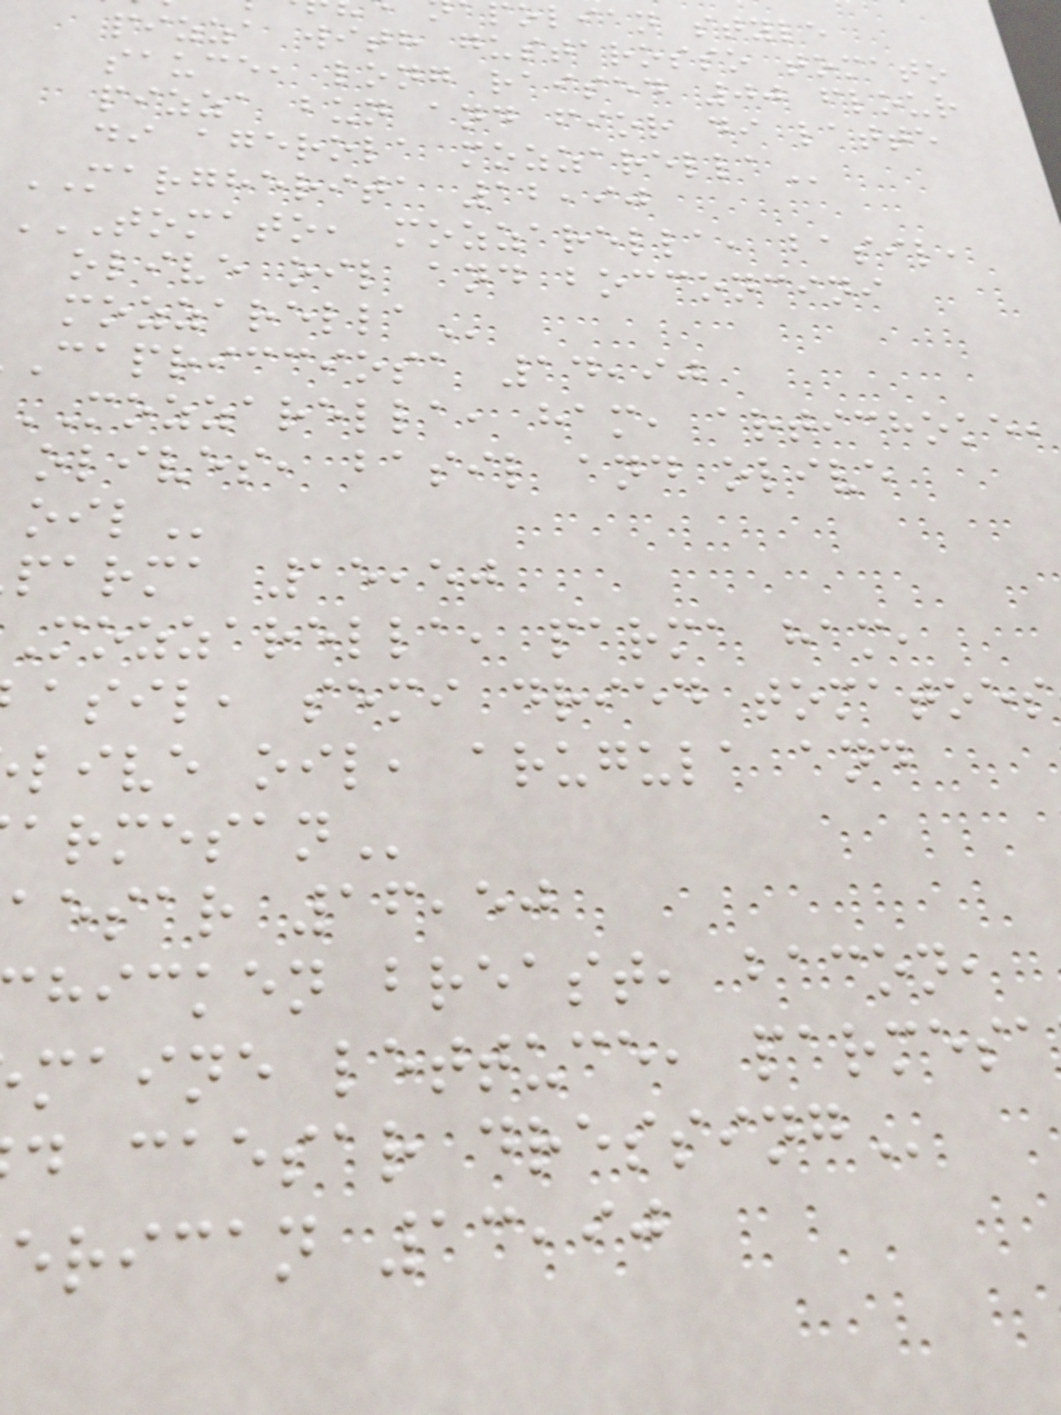olian style
pizza with gustarosso tomato
sauce, long raised 00 flour
pizza bun and fior di latte
di agerola
MARGHERITA 12,90
TOMATO, MOZZARELLA, BASIL,
olive oil and bocconcini
capricciosa 14,90
MOZZARELLA, ham, artichoke,
olives, basil and olive
parma 15,50
mozzarella, parma ham,
asil, semi dried
live oil, arugula and
aesar 16,50
hicken breast, bacon,
maine lettuce,
d caesar
erican 13,90
